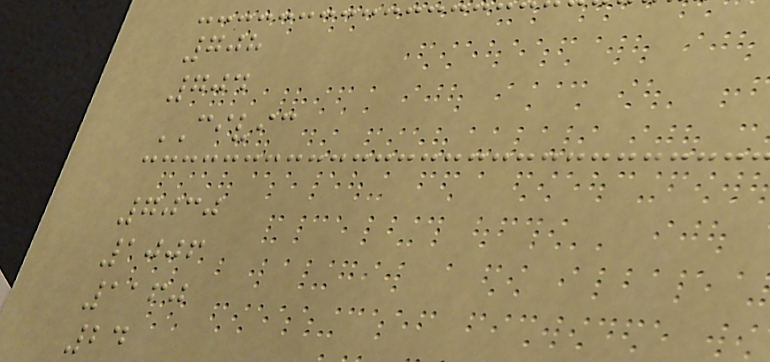708
704
CIVIC
7030
1006
1160
24
